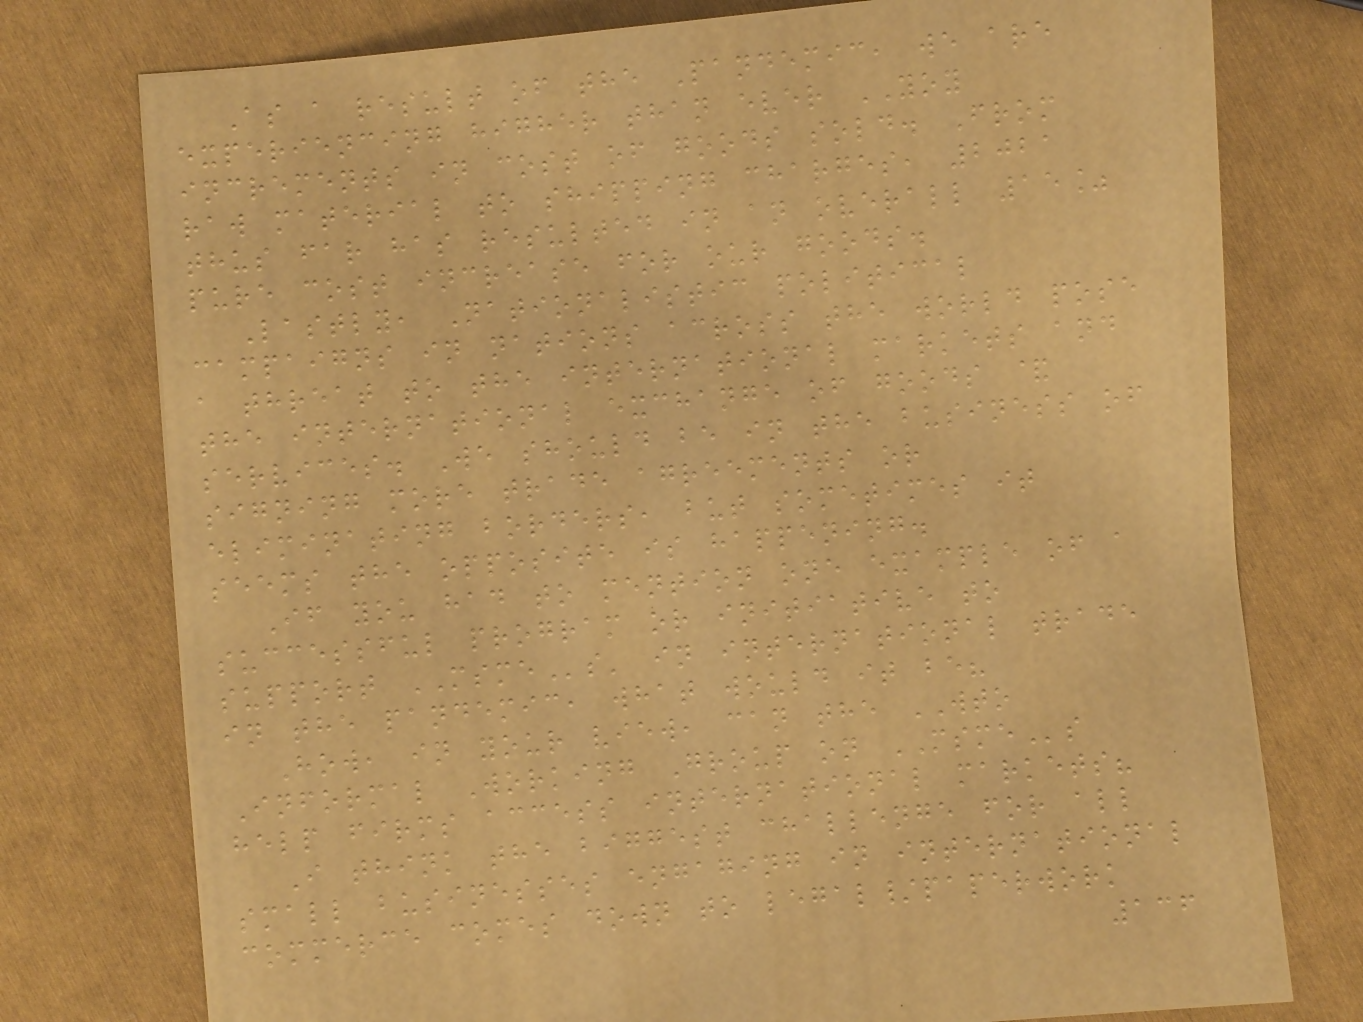As a result of the Pandemic, we are
experiencing higher than ever YOY
increments in cost of goods sold. From
raw material to shipping charges, 2021
thus far has resulted in an overall 15%
pure cost increase for our goods.
Lastly, Nationalistic political
campaigns in nations across the world pose
a threat to the international markets and
the international exchange of goods &
services. We should be in the business of
signing more trade agreements or
eliminating borders, but sometimes it
seems the opposite is happening.
If you had to mention one example of a
successful program or initiative to
support MSMEs' in international trade
in the pandemic, what would it be?
How, in your view, can the WTO
Informal Working Group on MSMEs
help firms access international markets?
I think the biggest challenge for all
small businesses engaging in international
commerce comes down to legal/paperwork
136
